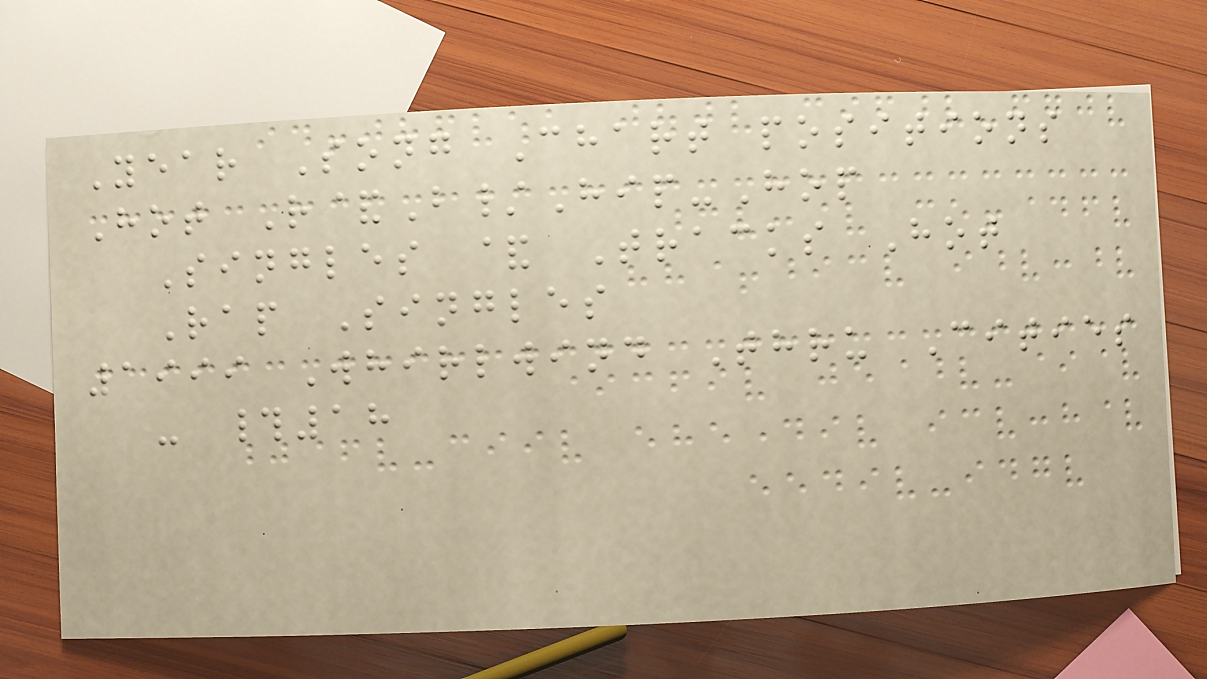Year Song Chart positions
Hot R&B/Hip-Hop
Singles & Tracks Hot
Rap Singles
1999 Whirlwind Thru Cities
- #18
